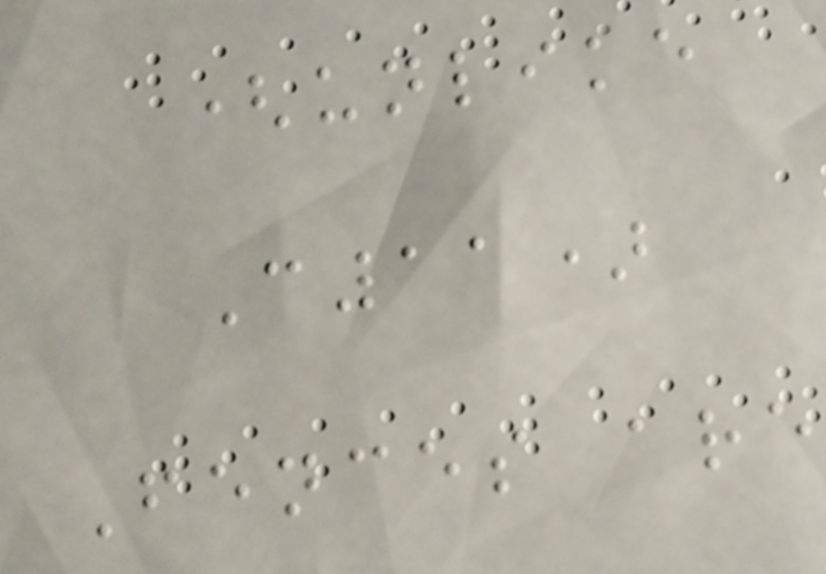(unlike
C11)
Fences are
